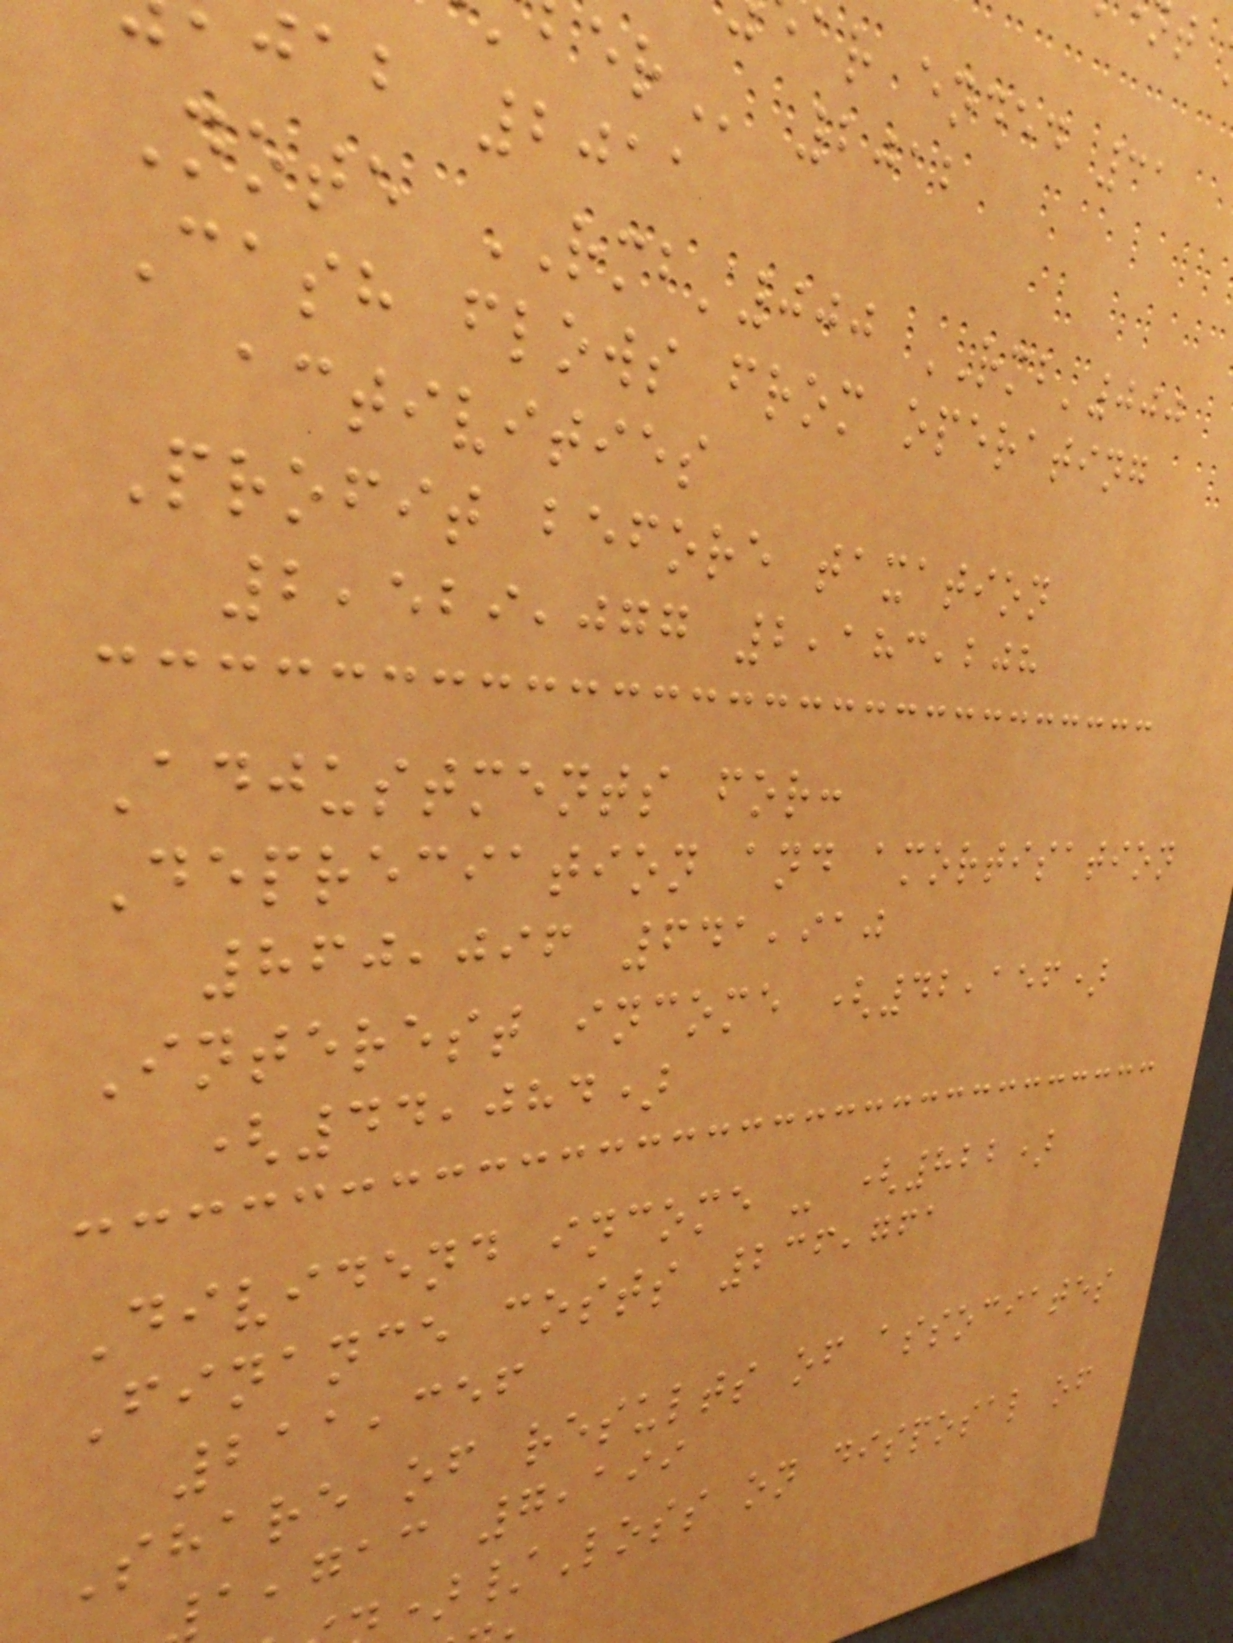ar ended 31
2012
jab 2011
Note RMB'000 RMB'000
Cash flows from operating
activities
Profit before taxation
2,529,077 2,183,208
Adjustments for:
Depreciation and amortisation
860,096 641,910
Interest income (42,156)
(44,084)
Dividend income - (822)
Finance costs 236,761
211,356
Share of results of associates
,gac 7,199
)/Loss on disposal of
